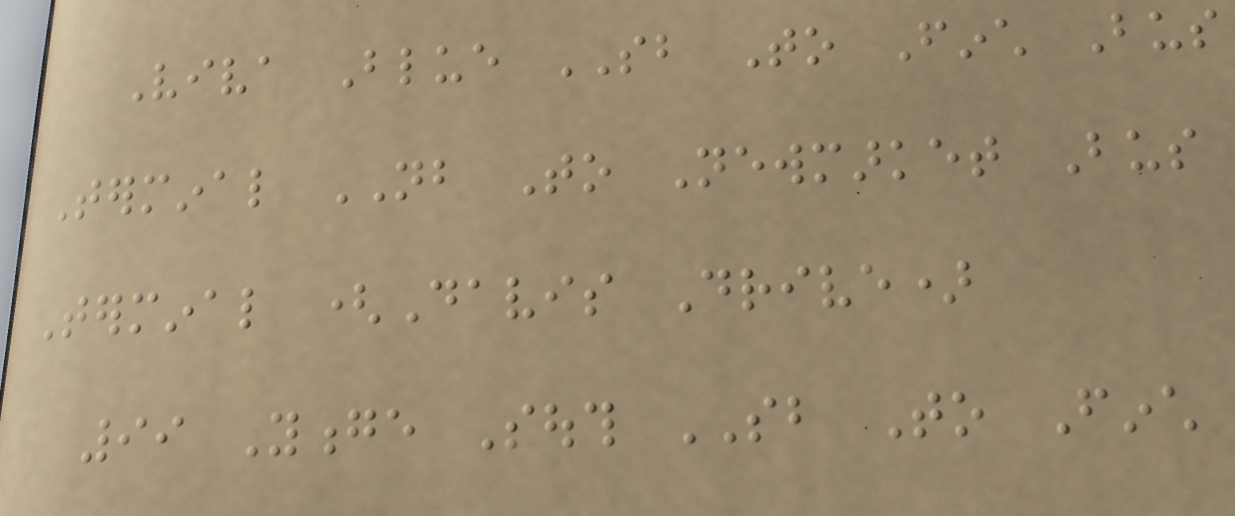Viva Blue SB To Finch Bus
Terminal NB To Newmarket Bus
Terminal (Davis Drive)
99 Yonge South SB To Finch
